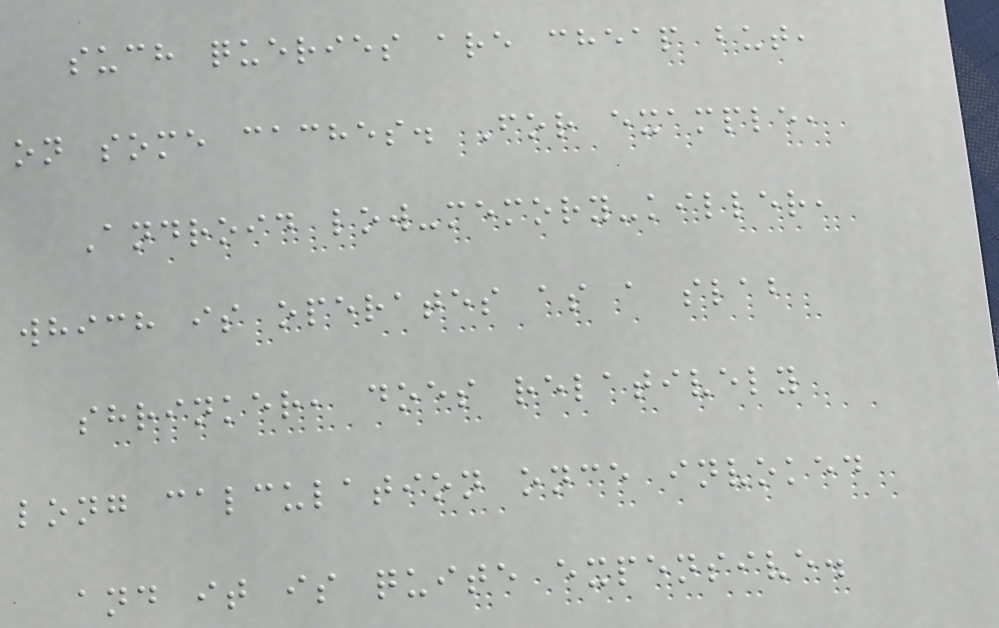such queries are cheap but,
on some caches. For example,
Android low-memory-killer,
which is operates as a slab
shrinker, does relatively
long calculation once invoked
and it is quite expensive.
